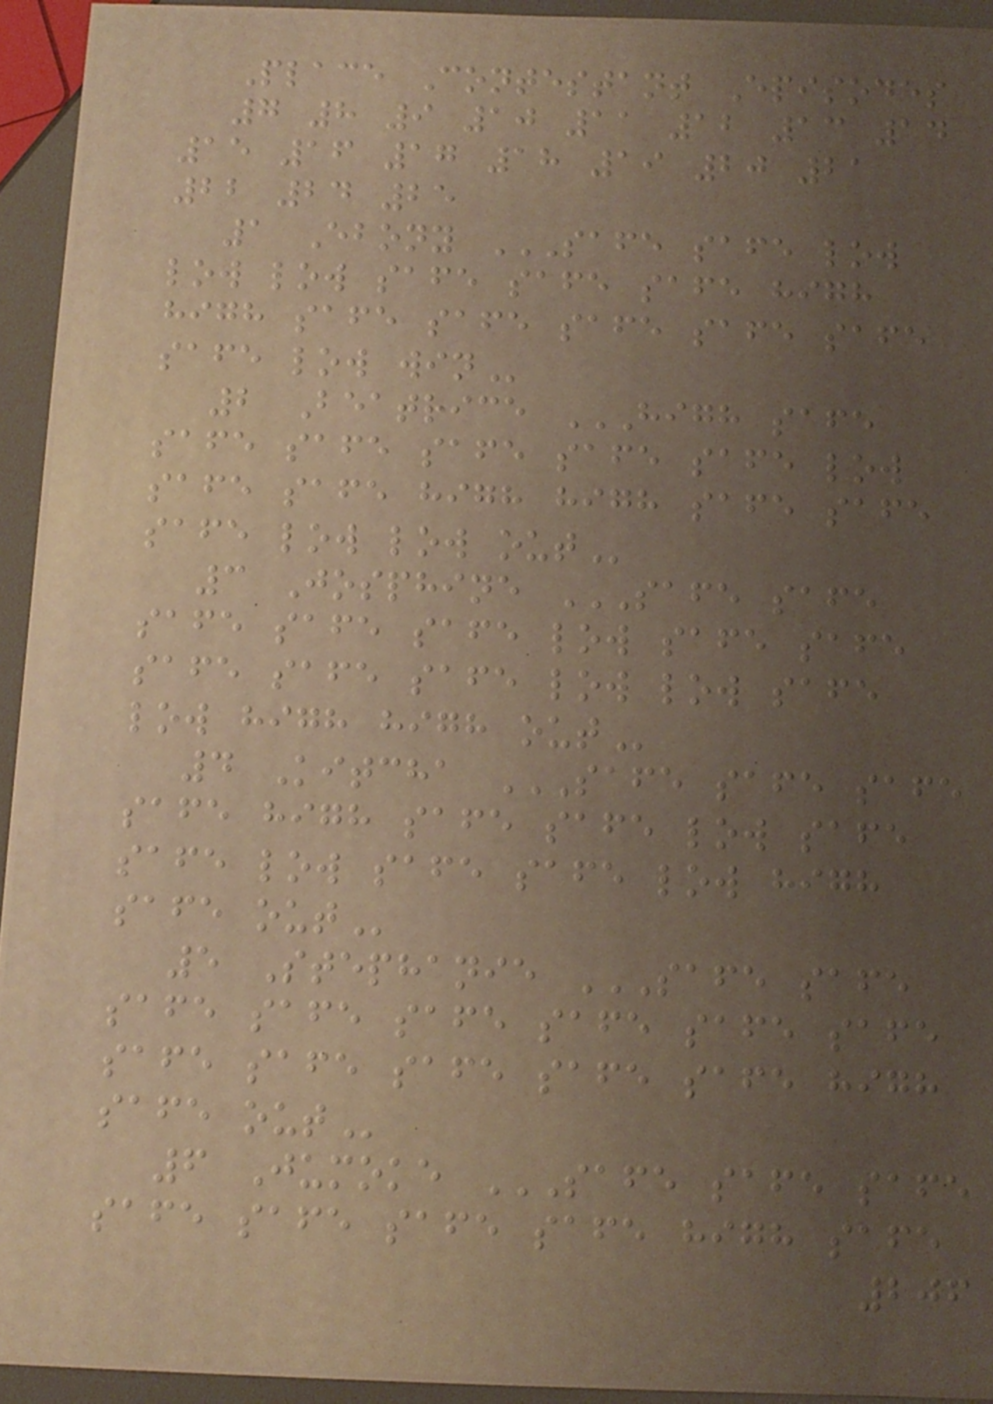Place Contestant Episodes
7 8 9 10 11 12 13 14
15 16 17 18 19 20 21
22 24 25
1 Ebony SAFE SAFE LOW
LOW LOW SAFE SAFE SAFE HIGH
HIGH SAFE SAFE SAFE SAFE SAFE
SAFE LOW WIN
2 Beatrice HIGH SAFE
SAFE SAFE SAFE SAFE SAFE LOW
SAFE SAFE HIGH HIGH SAFE SAFE
SAFE LOW LOW OUT
3 Josphine SAFE SAFE
SAFE SAFE SAFE LOW SAFE SAFE
SAFE SAFE SAFE LOW LOW SAFE
LOW HIGH HIGH OUT
4 Kitcha SAFE SAFE SAFE
SAFE HIGH SAFE SAFE LOW SAFE
SAFE LOW SAFE SAFE LOW HIGH
SAFE OUT
5 Stephanie SAFE SAFE
SAFE SAFE SAFE SAFE SAFE SAFE
SAFE SAFE SAFE SAFE SAFE HIGH
SAFE OUT
6 Jumoke SAFE SAFE SAFE
SAFE SAFE SAFE SAFE HIGH SAFE
206
